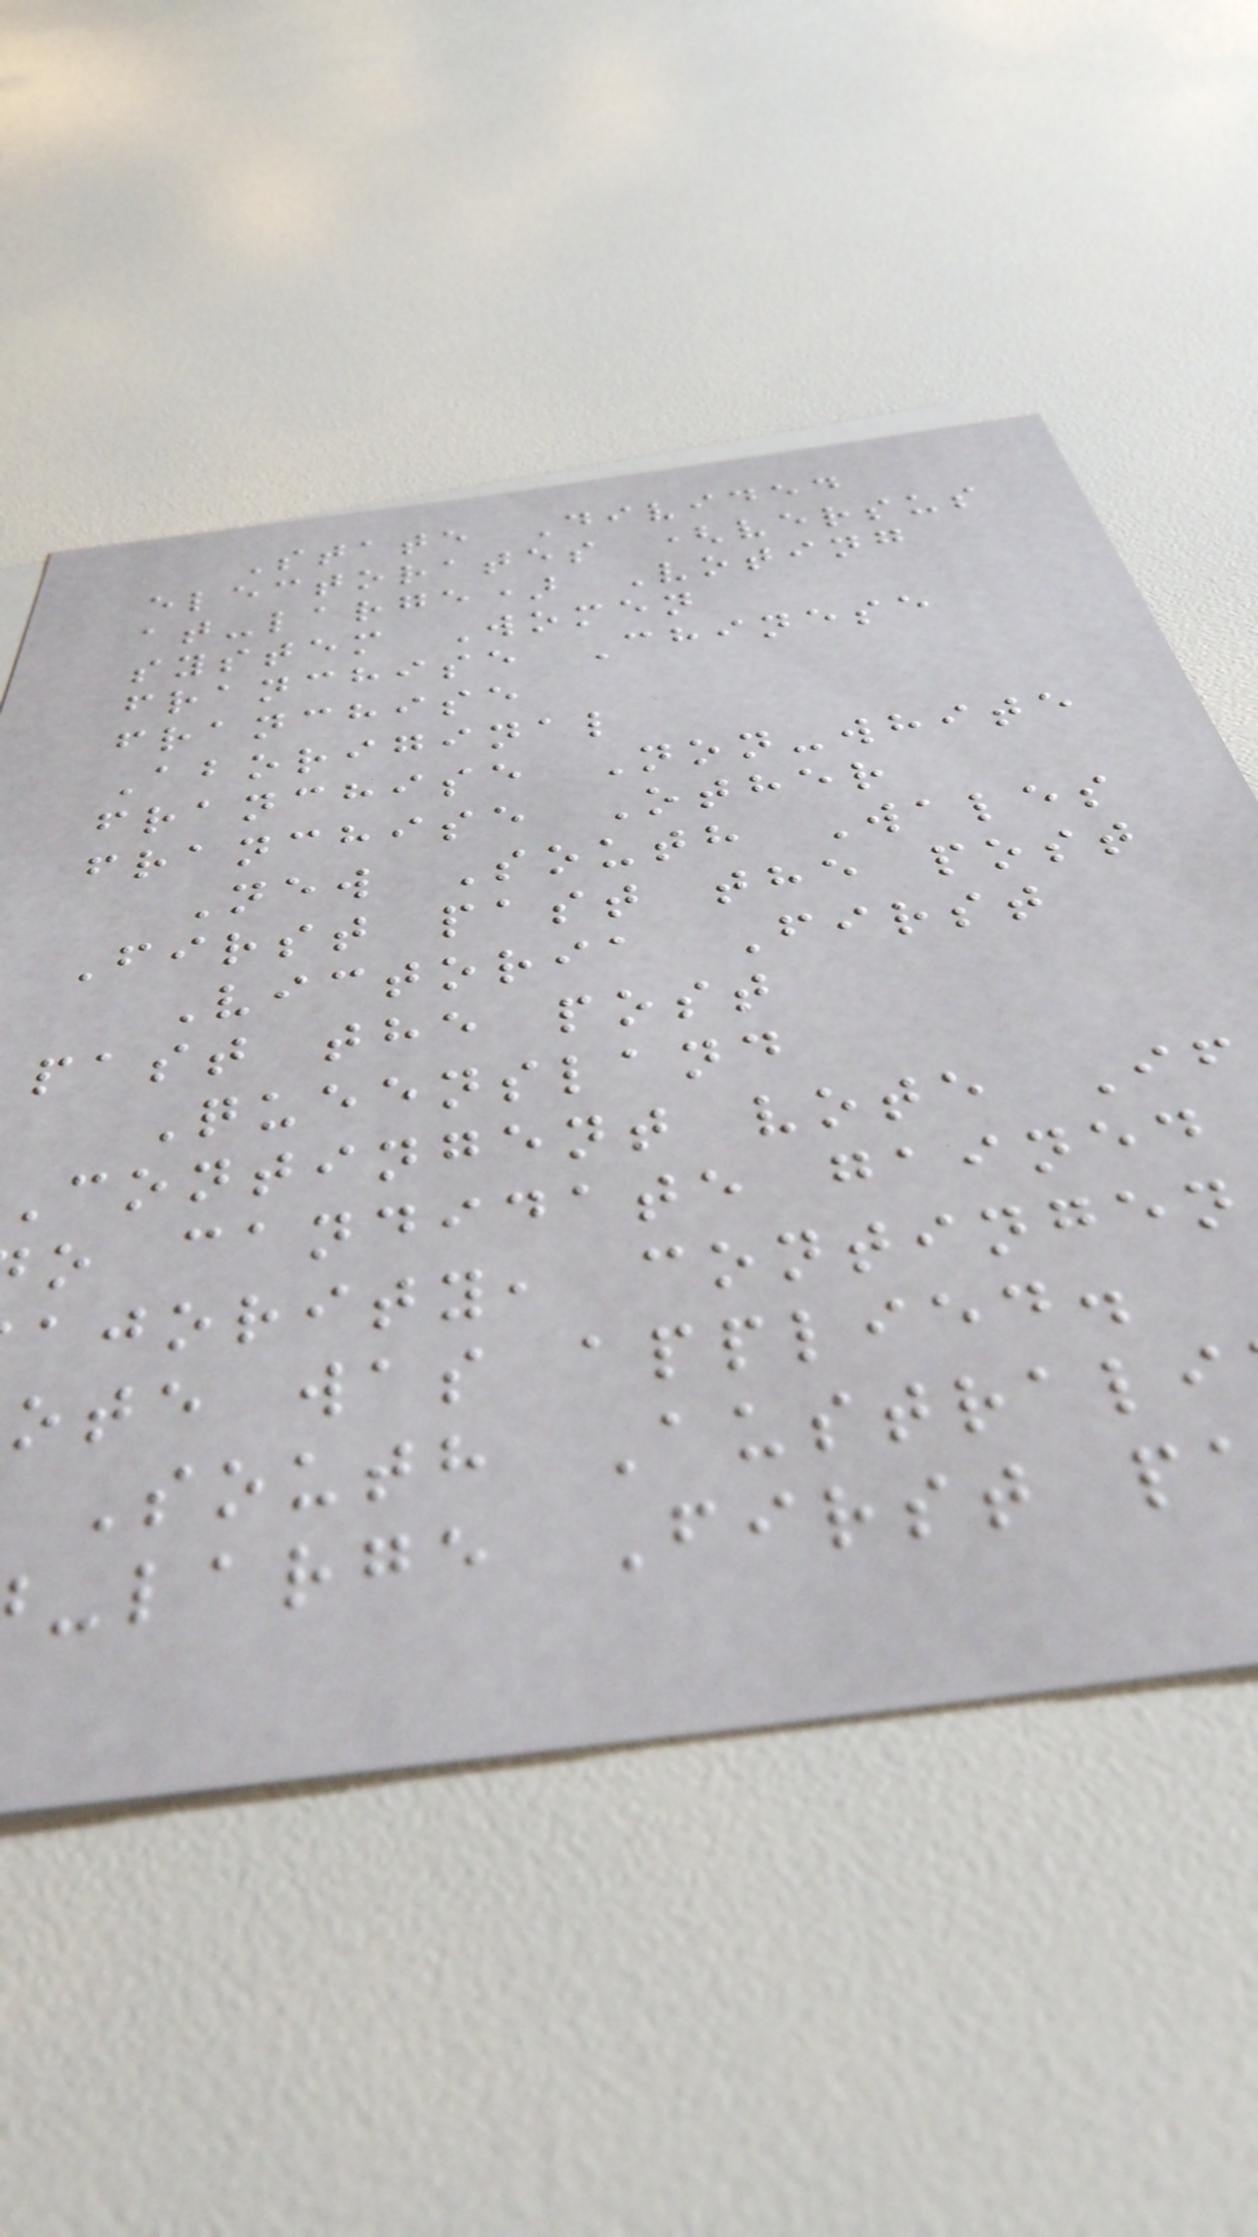State Divided
electorates (versus
at-large) Voting
system Women
franchise Chinese
franchise
Aboriginal
franchise Non-white
franchise Other
New South Wales
First past the post
Victoria First
past the post
Queensland
contingent vote If
o candidate gained
ajority, contingen
ote was applied.
South Australi
-large First p
